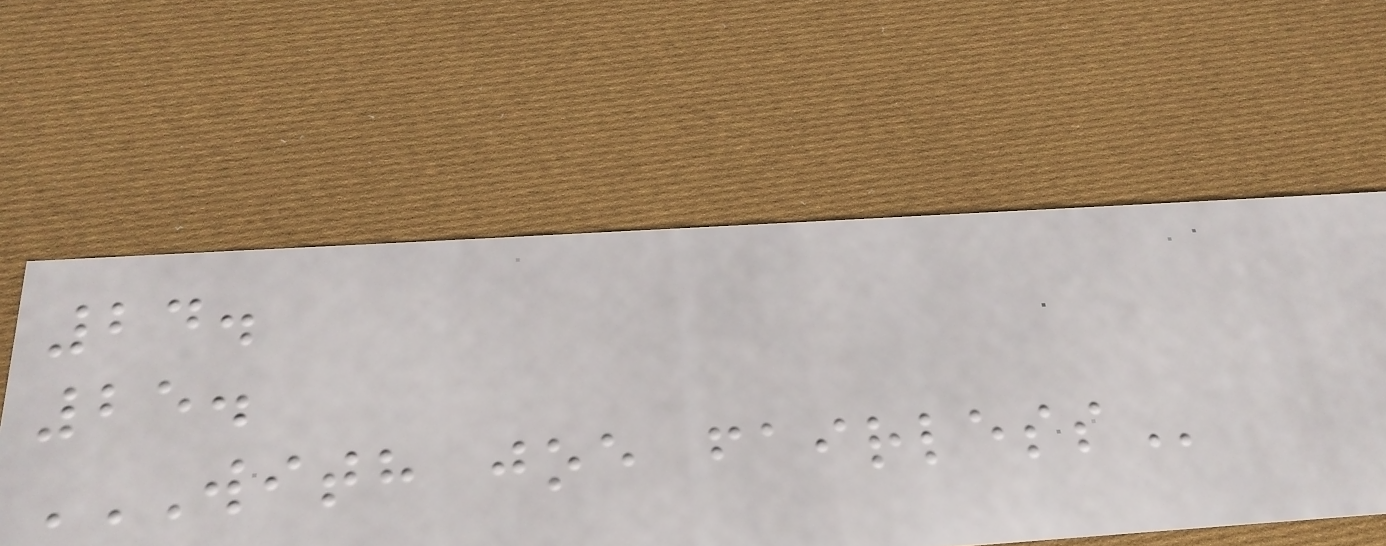24.
25.
WITH JOE FAIRLESS
